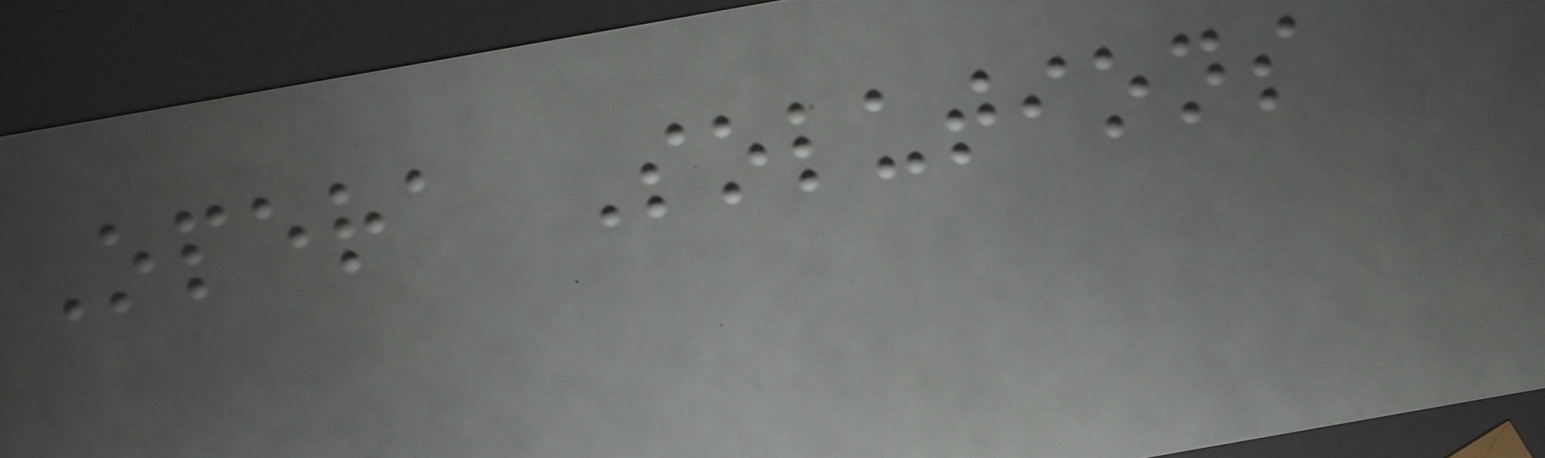Opera Solutions
